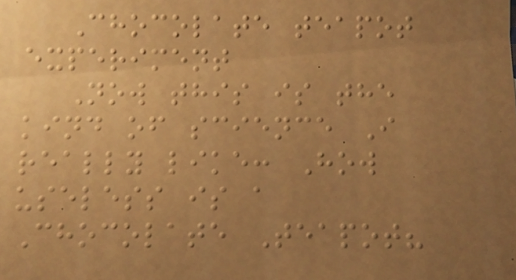Chocolate teapot
experiment
Now this is the
kind of science I
really like: How
useless is a
Chocolate Teapot?
